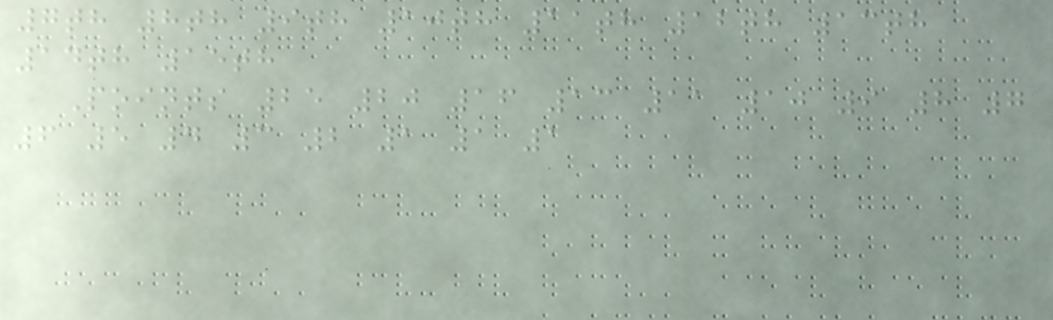7th 8th 9th 10th 11th 12th 13th
14th 15th
Points 25 20 16 13 11 10 9 8 7
6 5 4 3 2 1 1 1
